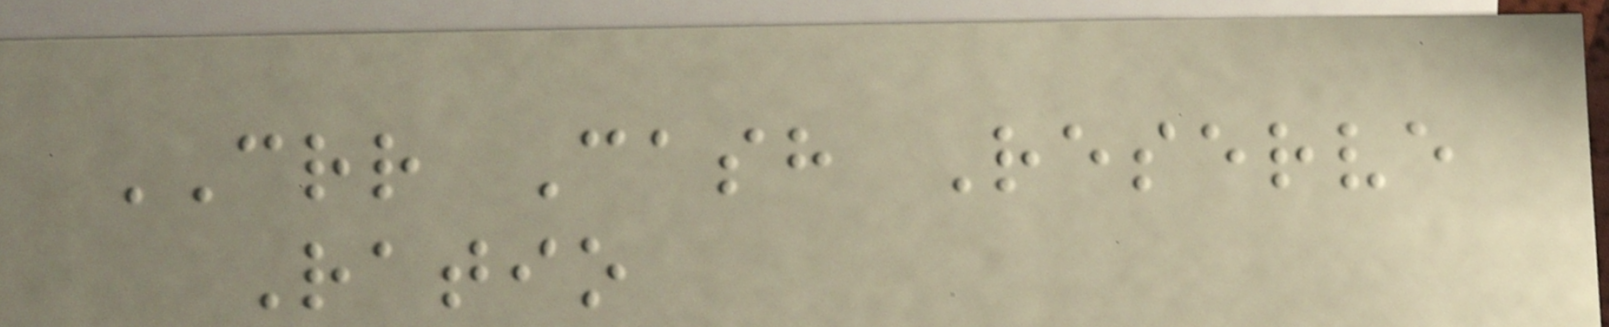CRR Cash Reserve
Ratio
